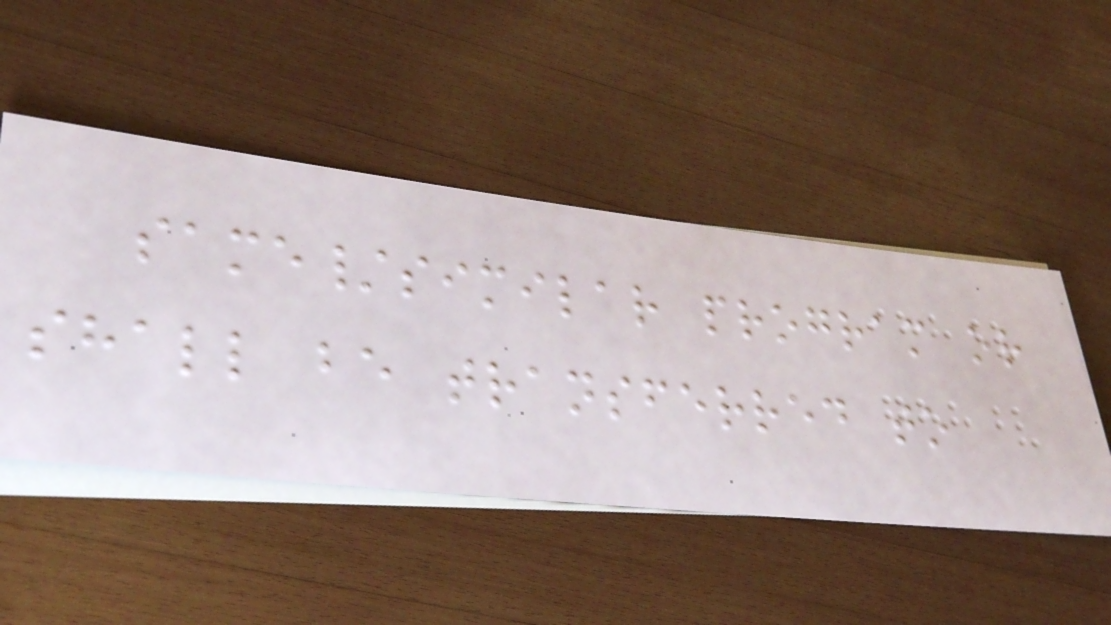same/similar program or
shall be transferred to
